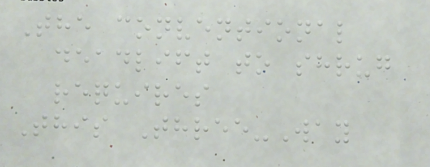The conventional
deadlift to shrug
requires
This Three-Way
